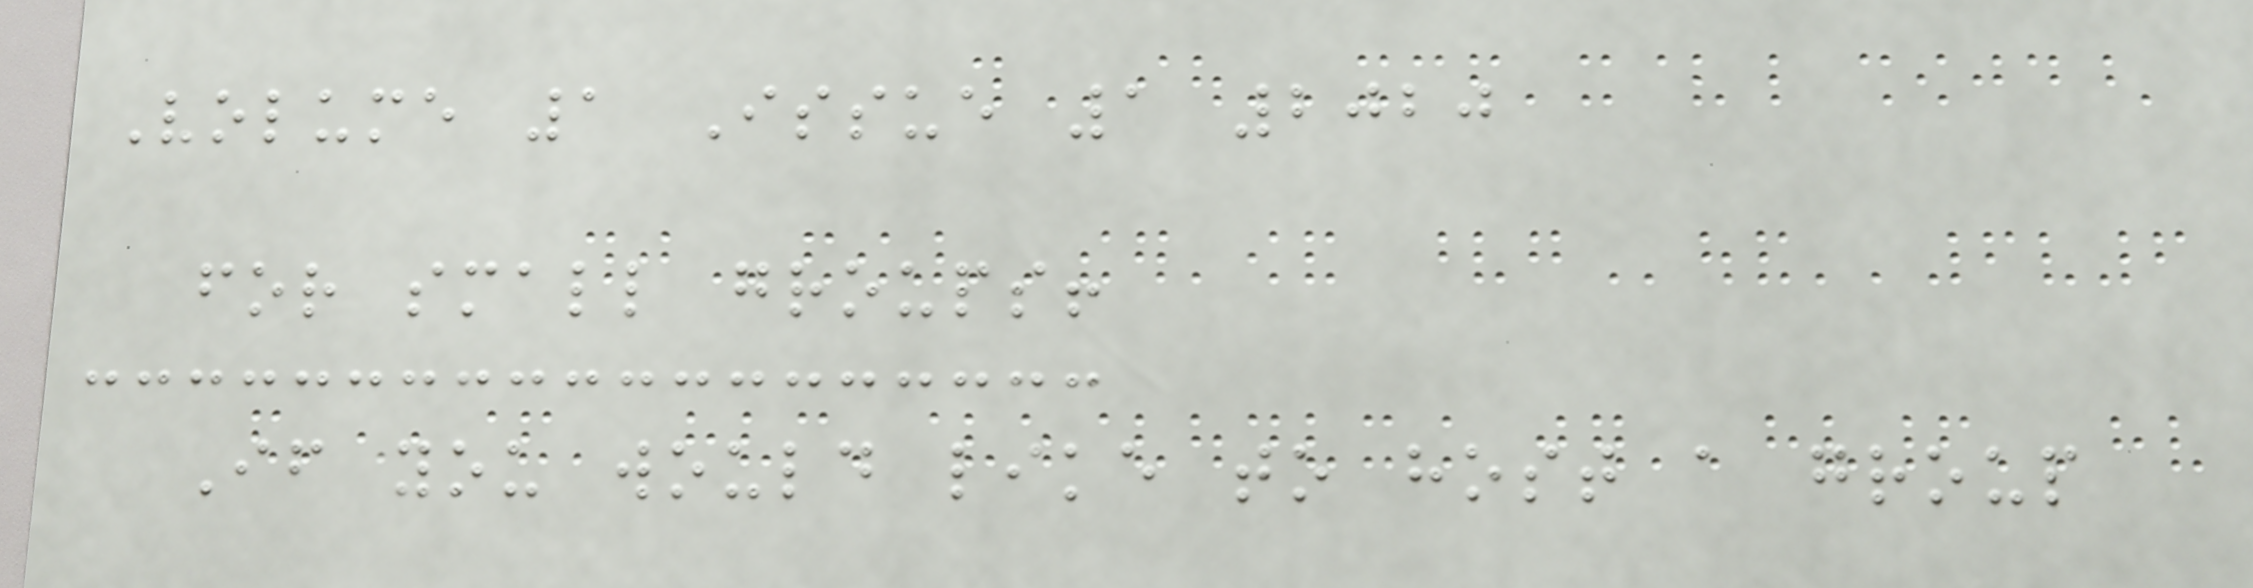Volume 1 Issue 1 2020
for small groups!
If you would like to host a group
